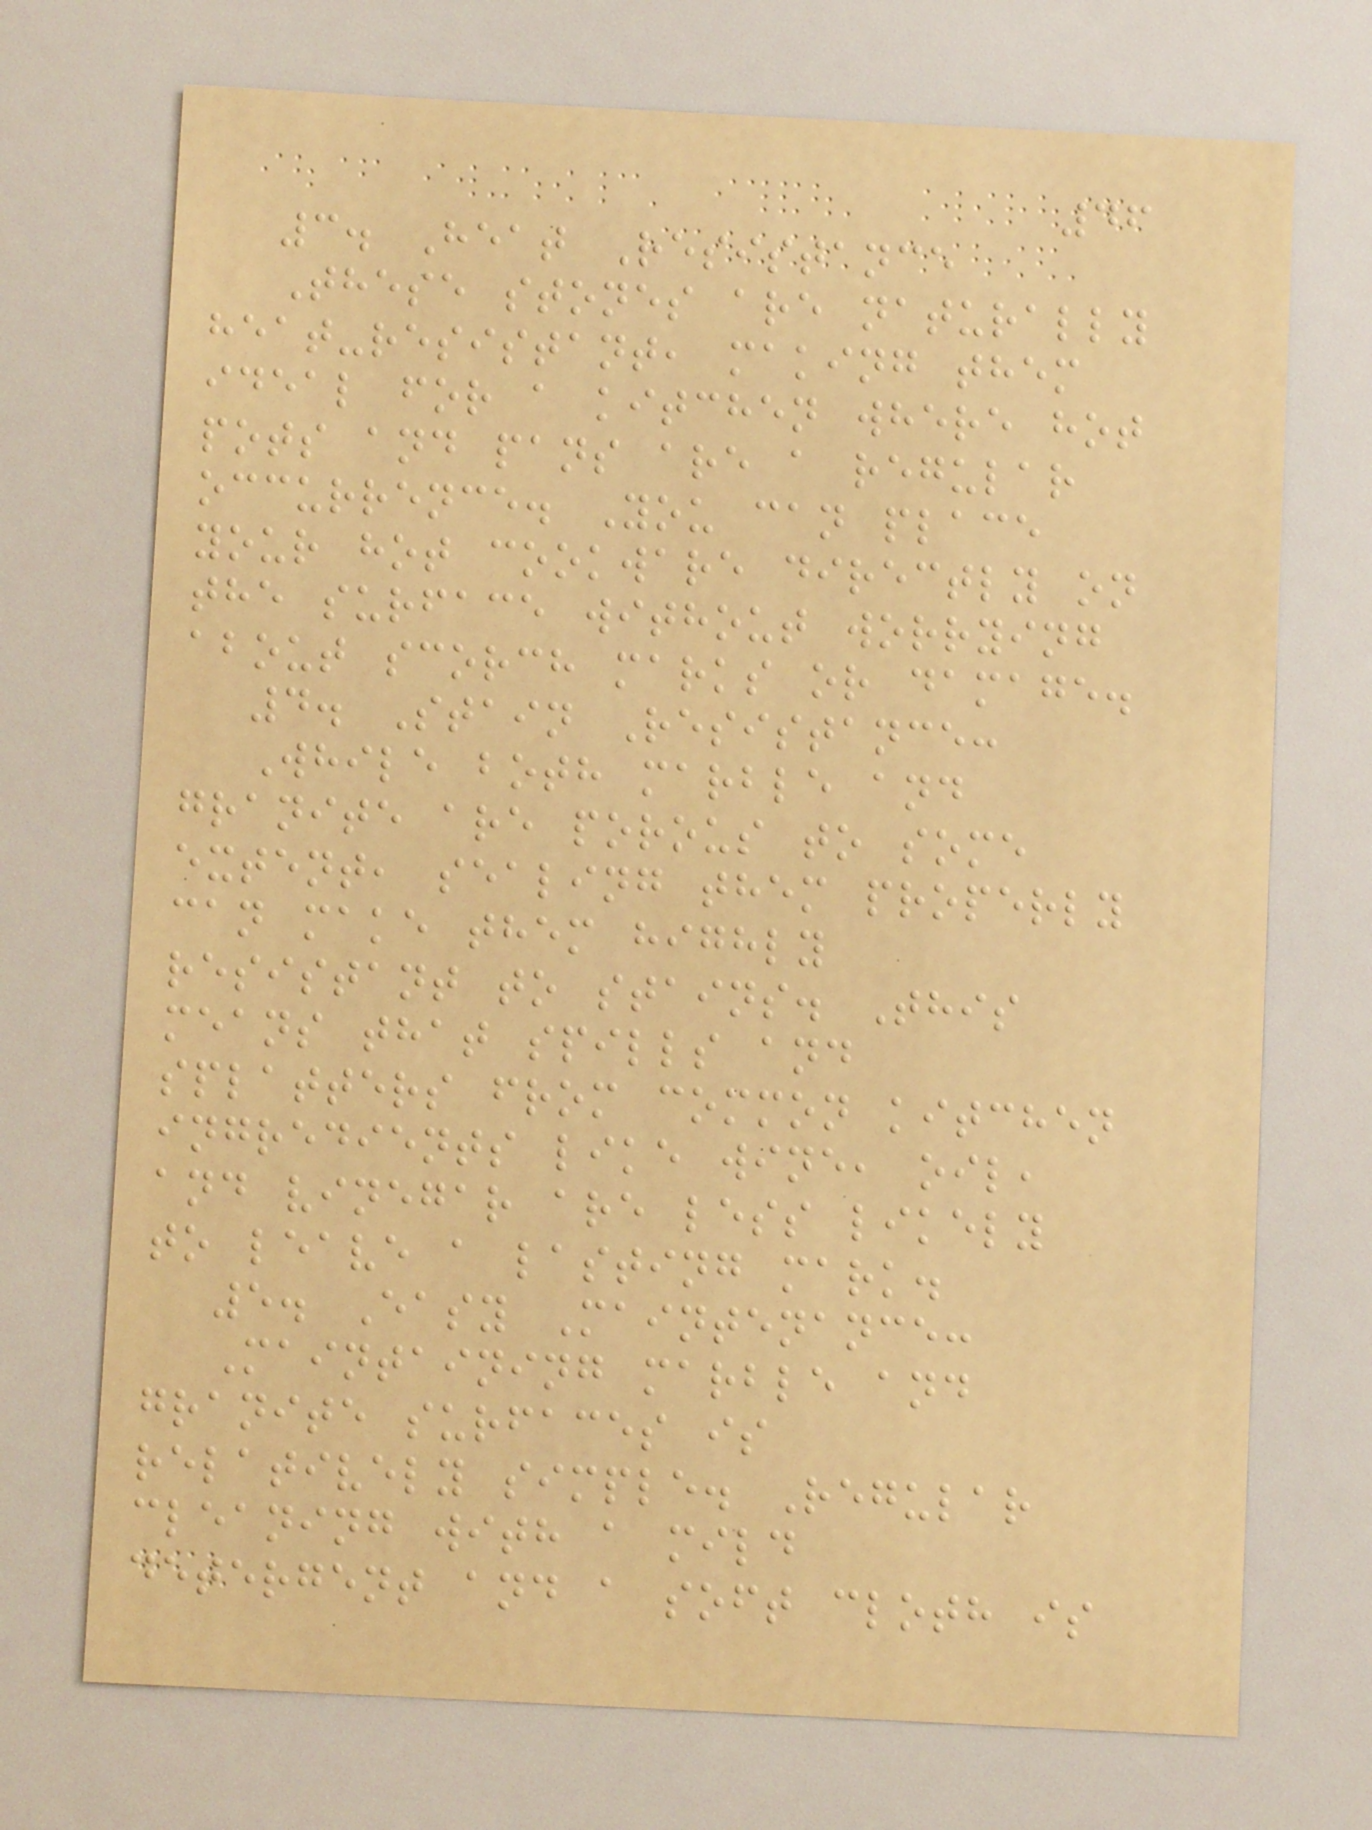46
3. Heat Resistance
These stones are naturally
heat-resistant, making them
ideal for a kitchen where hot
pots and pans are a regular
occurrence. You can place
your hot cookware directly on
the surface without worrying
about scorch marks or damage.
4. Stain Resistance:
While both marble and
granite are porous to some
extent, sealing them properly
can make them highly
resistant to stains. This
means that spills and
splatters from common kitchen
ingredients like wine, oil,
and vinegar are less likely
to leave a lasting mark.
5. Easy Maintenance:
Maintaining marble and
granite surfaces is
relatively simple. Regular
cleaning with a mild
detergent and a soft cloth is
